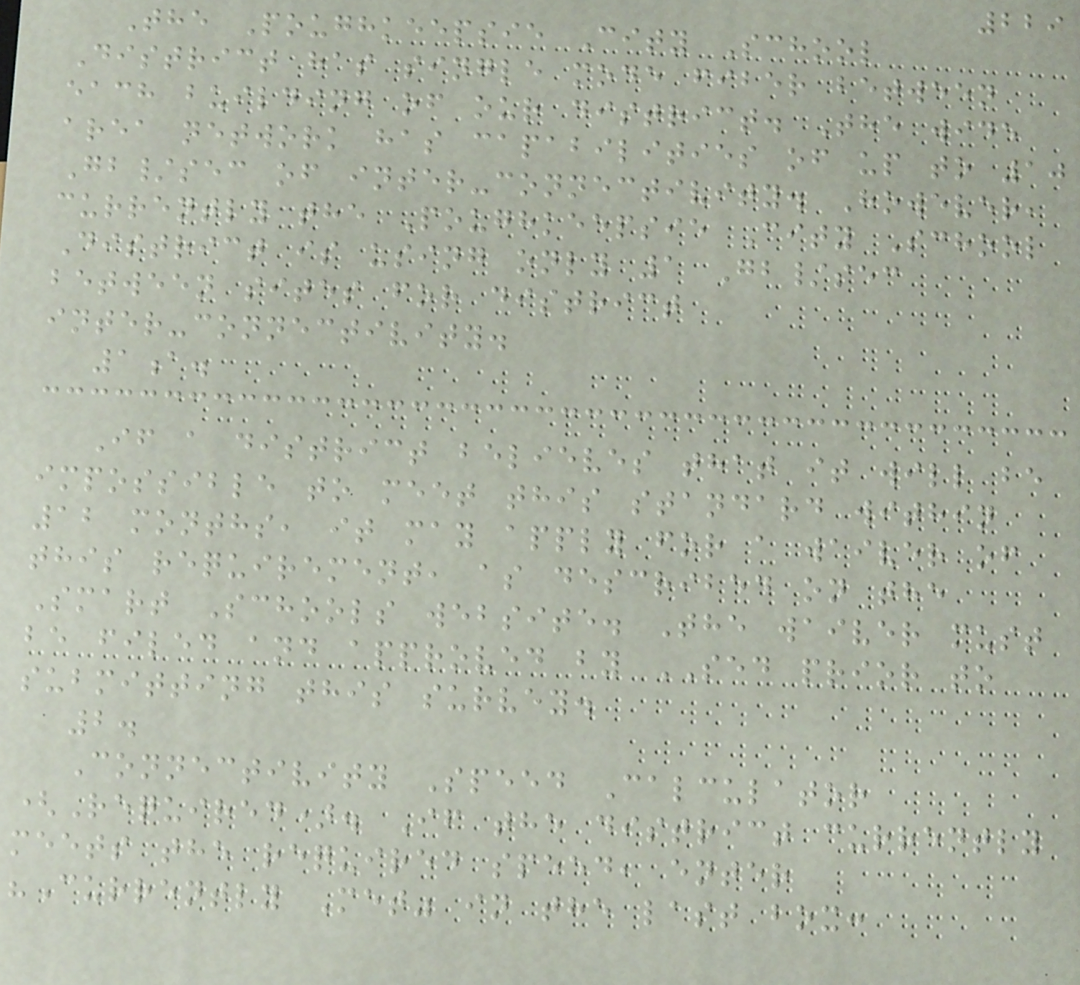229
The Poughkeepsie City School
District has single mode fiber between
each building of our district. The wide
area network has capabilities of up to 10
Gb/sec of inter-connectivity. However,
currently the Poughkeepsie City School
District is using only 1 Gb/sec
between sites for district
inter-connectivity.
1a.
If a district believes that it will be
impossible to meet this standard within
12 months, it may apply for a waiver of
this requirement, as described on the
Smart Schools website. The waiver must
be filed and approved by SED prior to
submitting this survey.
2.
Connectivity Speed Calculator
(Required). If the district currently
meets the required speed, enter
"Currently Met" in the last box:
